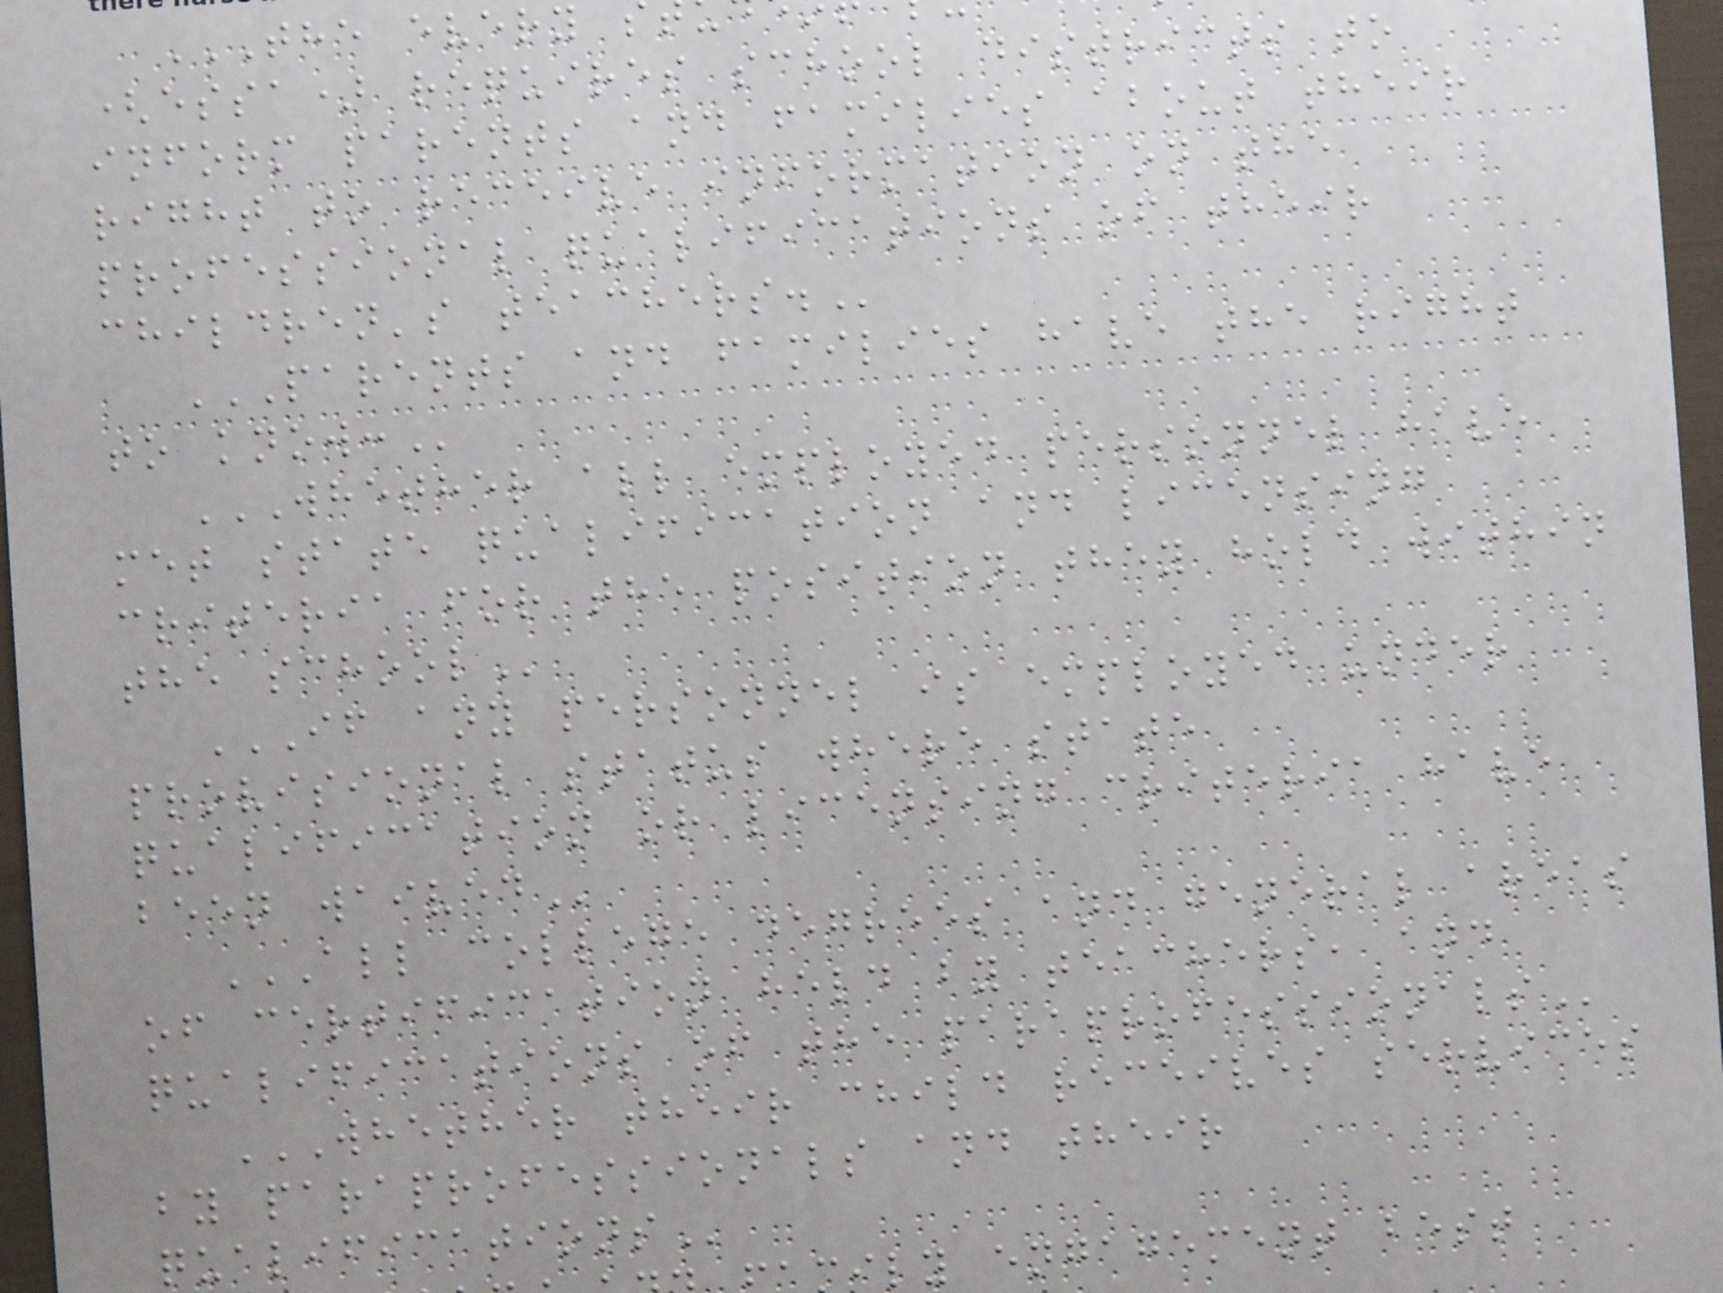(essa) requires school districts to
inform parents and families about their
right to receive information on the
professional qualifications of their
children's
PARENTS AND FAMILIES HAVE THE RIGHT
WHETHER ALL EMPLOYED PERSONNEL HAVE
met state qualification and licensing
criteria for the position they hold within
IF ANY PERSONNEL IS EMPLOYED UNDER
provisional status where state
qualification or licensing criteria have
been
ALL COLLEGE DEGREES AND GENERAL AREAS
of certification held by teachers, and
qualifications of the
WHETHER THEIR CHILD RECEIVES SERVICES
by paraprofessionals and their
ily engagement best
